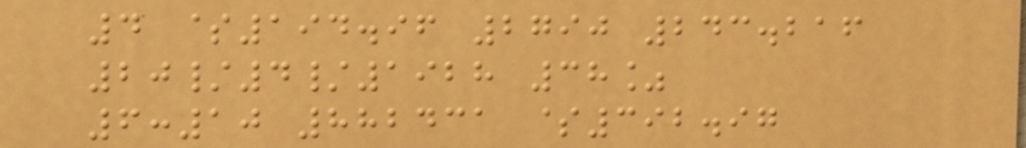4 $194.96 2790 243.216
20/4/1928 38%
6:10 882431 $392.97
